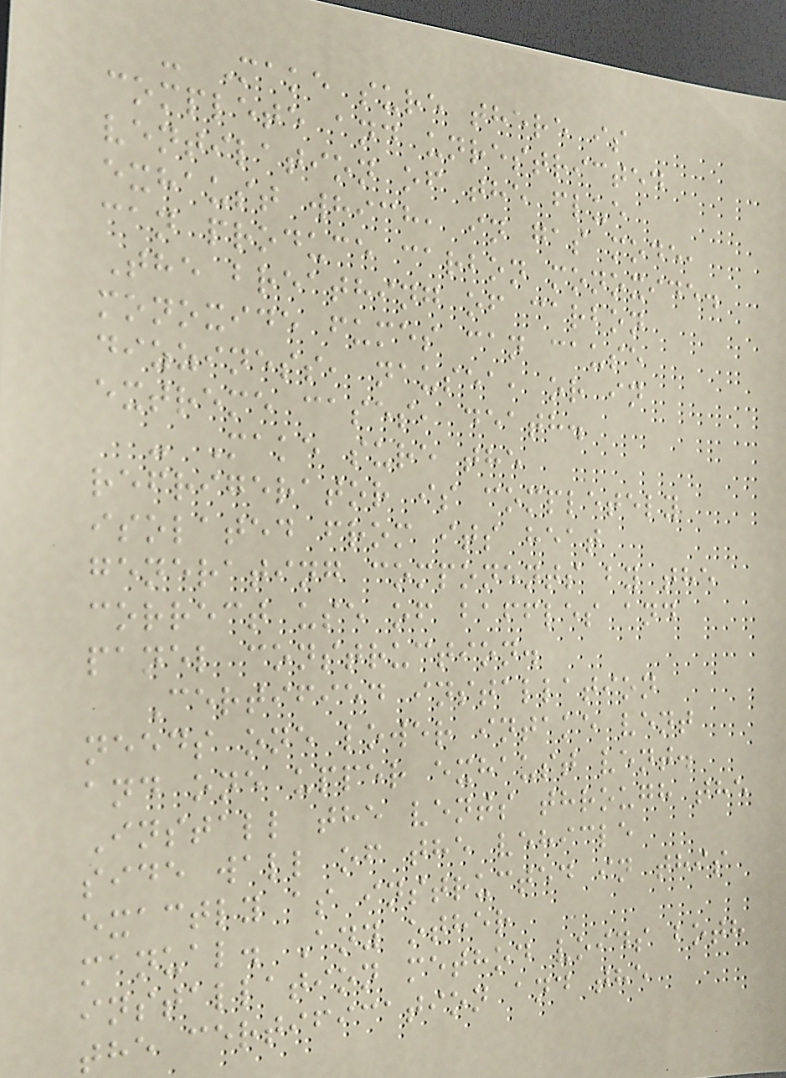- Make sure there is
complete and unrestricted
ventilation of the flue
exhaust which, in gas mode,
can produce carbon monoxide.
The breathing of carbon
monoxide fumes can cause
dizziness, nausea, or in
extreme cases, death.
- Make sure the
refrigerator is completely
isolated from its heat
generating components by the
correct use of baffles and
panel construction.
Certified installation
needs one lower intake vent
and one upper exhaust vent.
Install the vents through the
side wall of the vehicle
exactly as instructed in this
manual. Any other
installation method voids both
the certification and the
